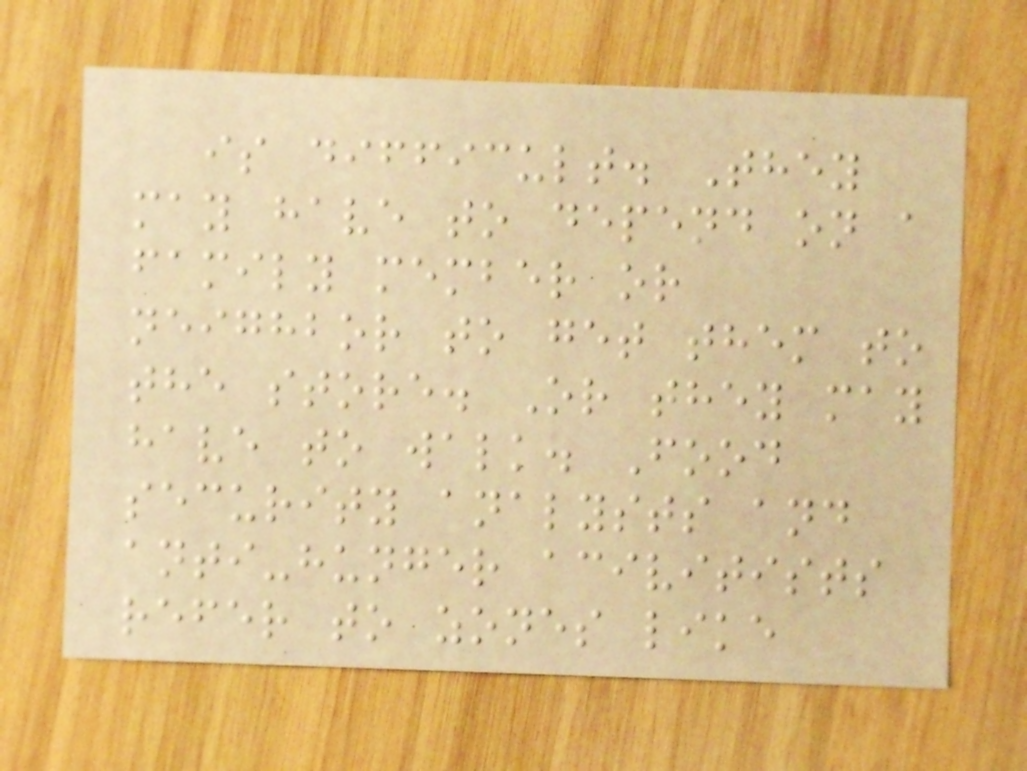is difficult. They
may have to depend on a
family member or
neighbor to get them to
the store. Or they may
have to walk. Food
security analysts and
anti-hunger acivitists
refer to zones like
